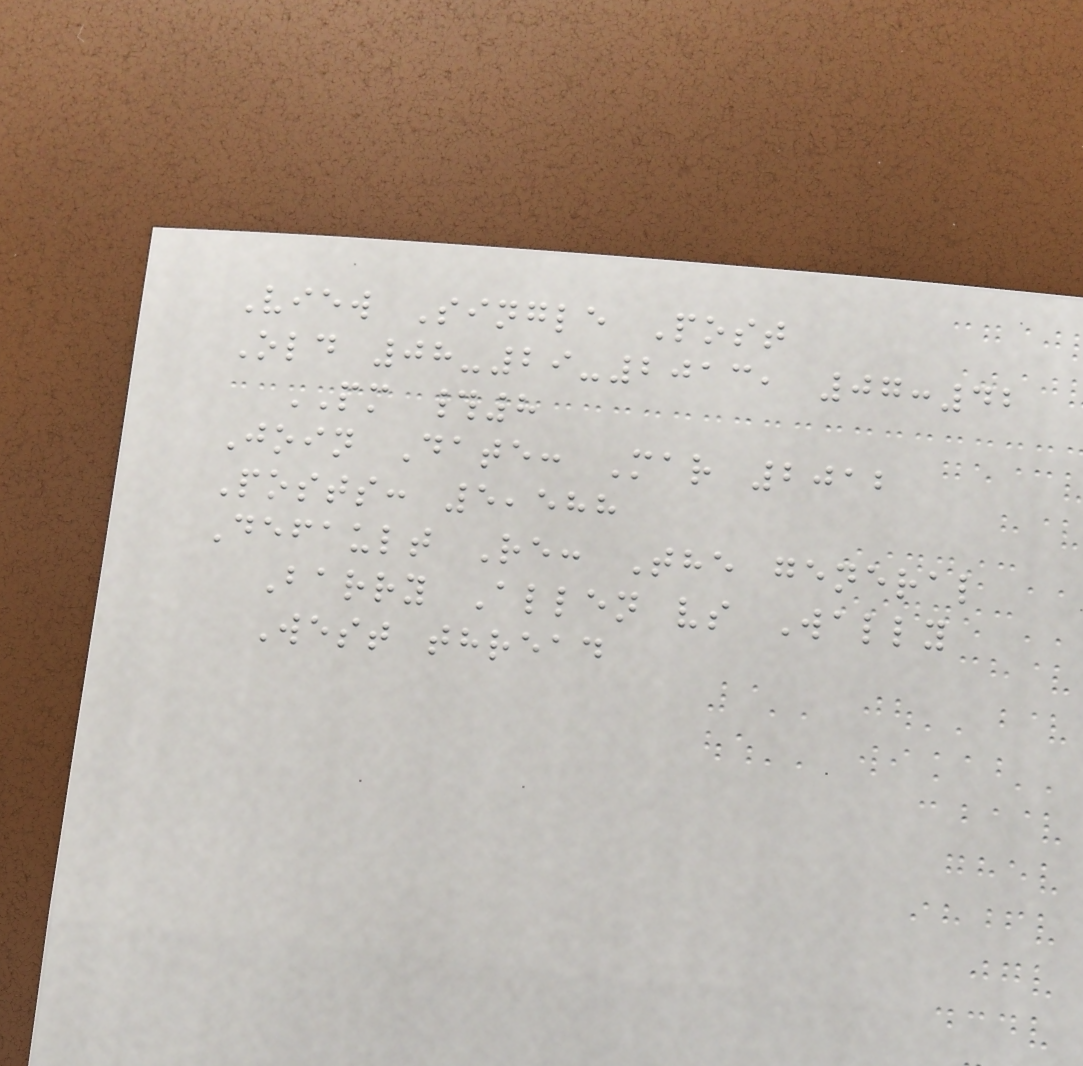View Single Post
Old 08-29-2013, 07:42
PM #8
Join Date: Mar 2012
Posts: 5,588
Default Re: The general
Barry Allen vs Wally
West thread
